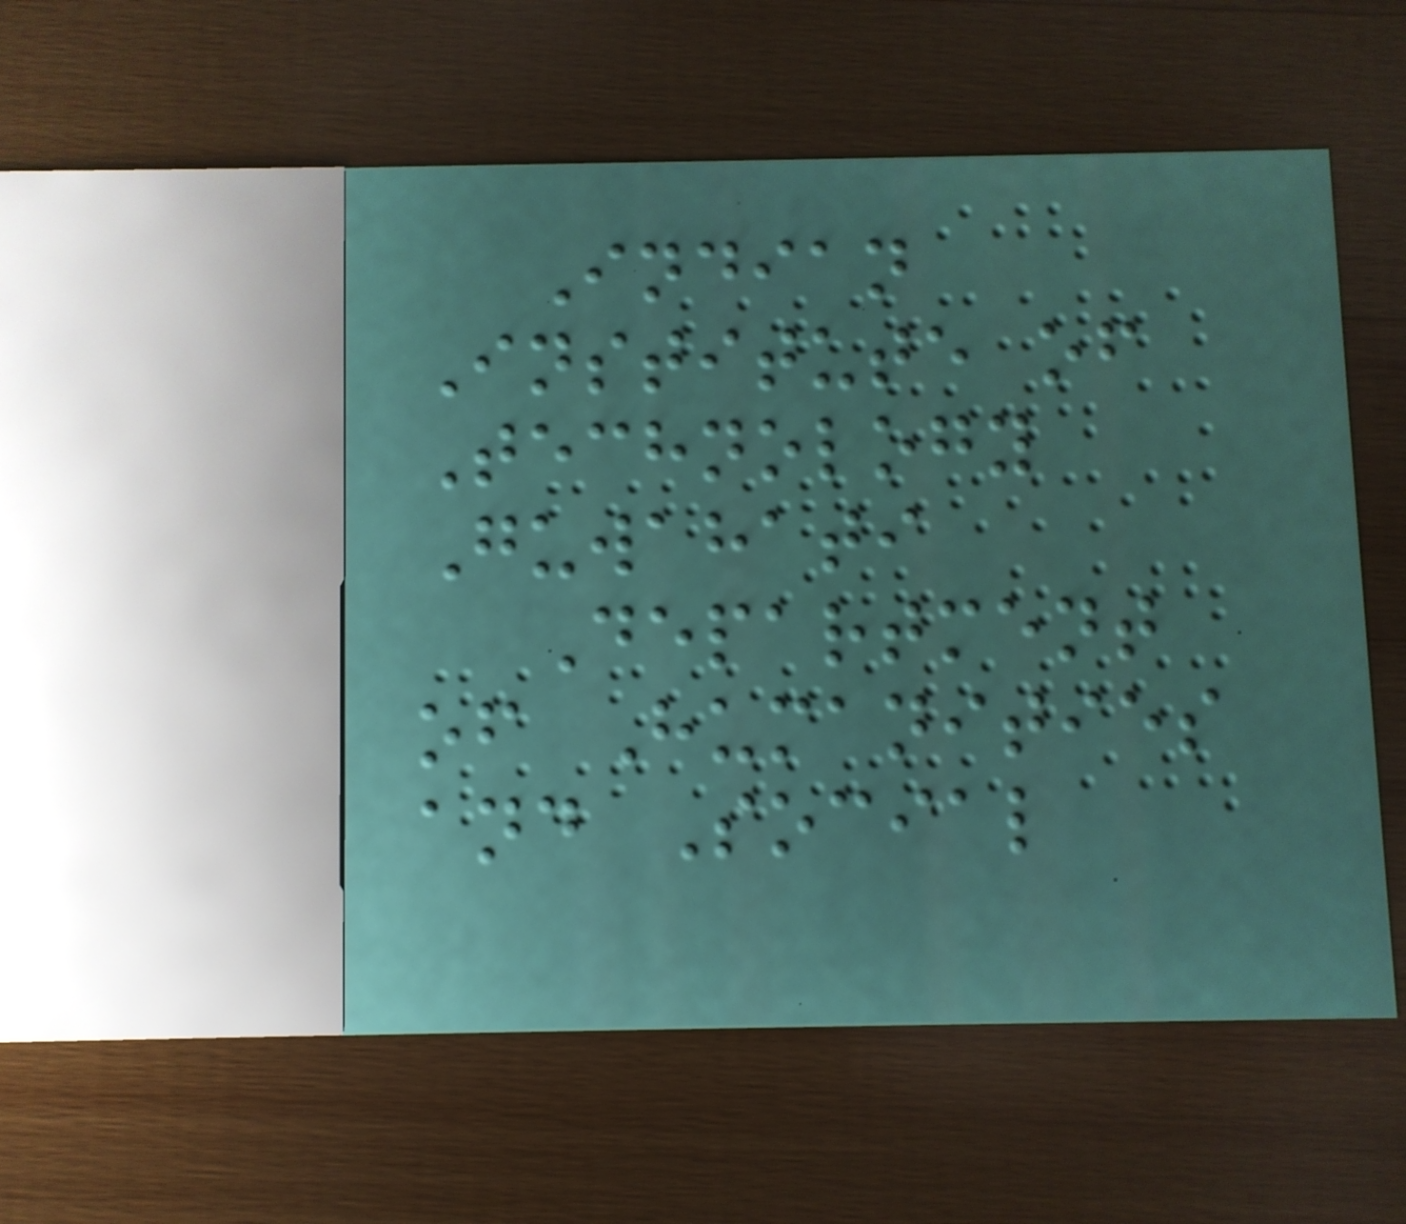Indian
Institute of
Technology
Guwahati
Department
of Humanities
and Social
